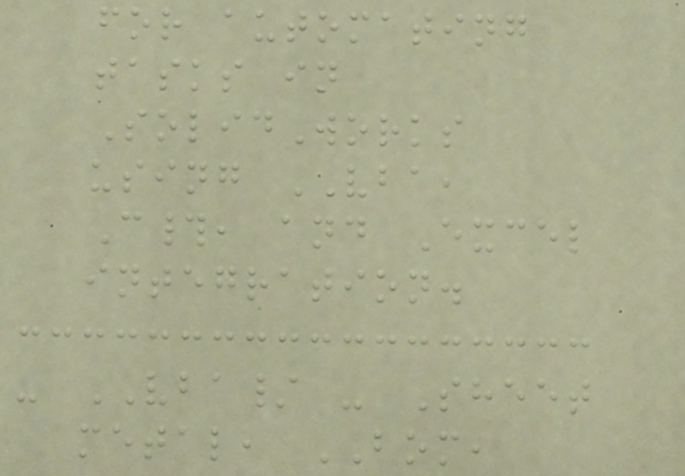for automating
tasks in
SolidWorks
using VBA,
C#, and Excel
integration.
- VBA/ - Sheet
metal, BOM,
